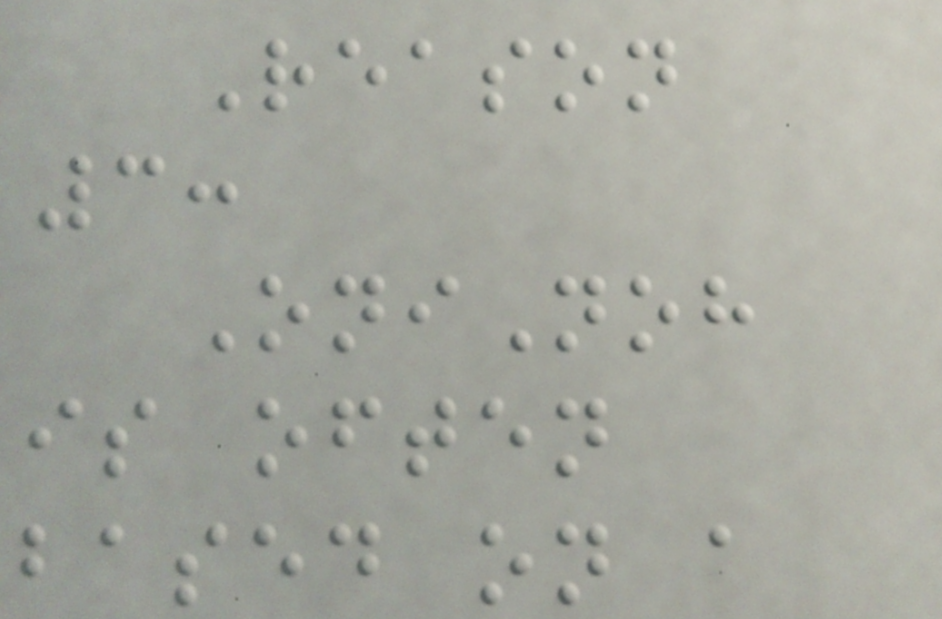Reason
3:
OniNoh
is often
based on a
